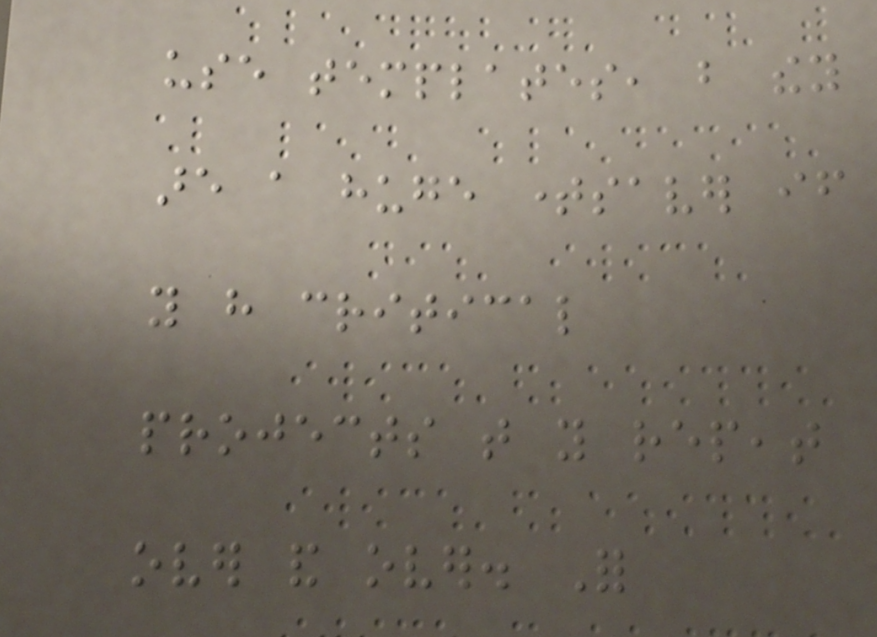use templates, but they
are a huge timesaver if
you have critical
projects that you repeat
over and over. For
